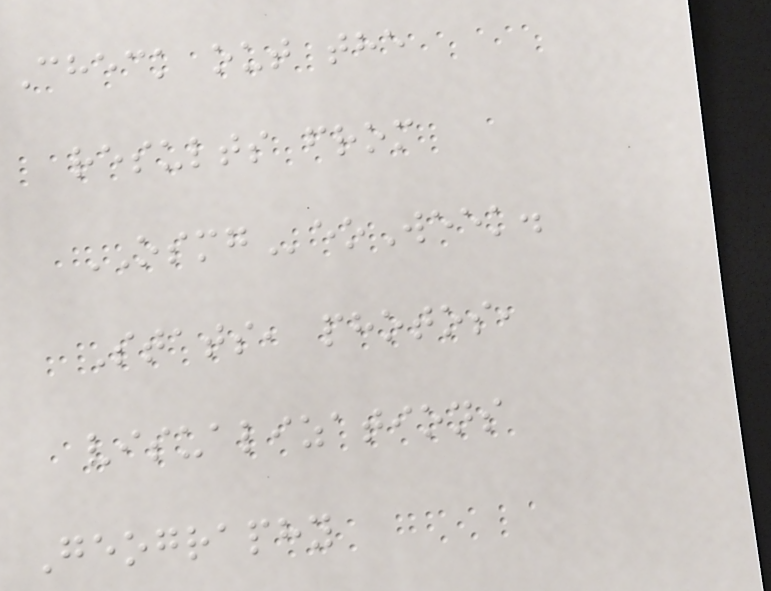Check out the
results from
OSMGeoWeek.
Stats, photos,
visualizations
Geography
